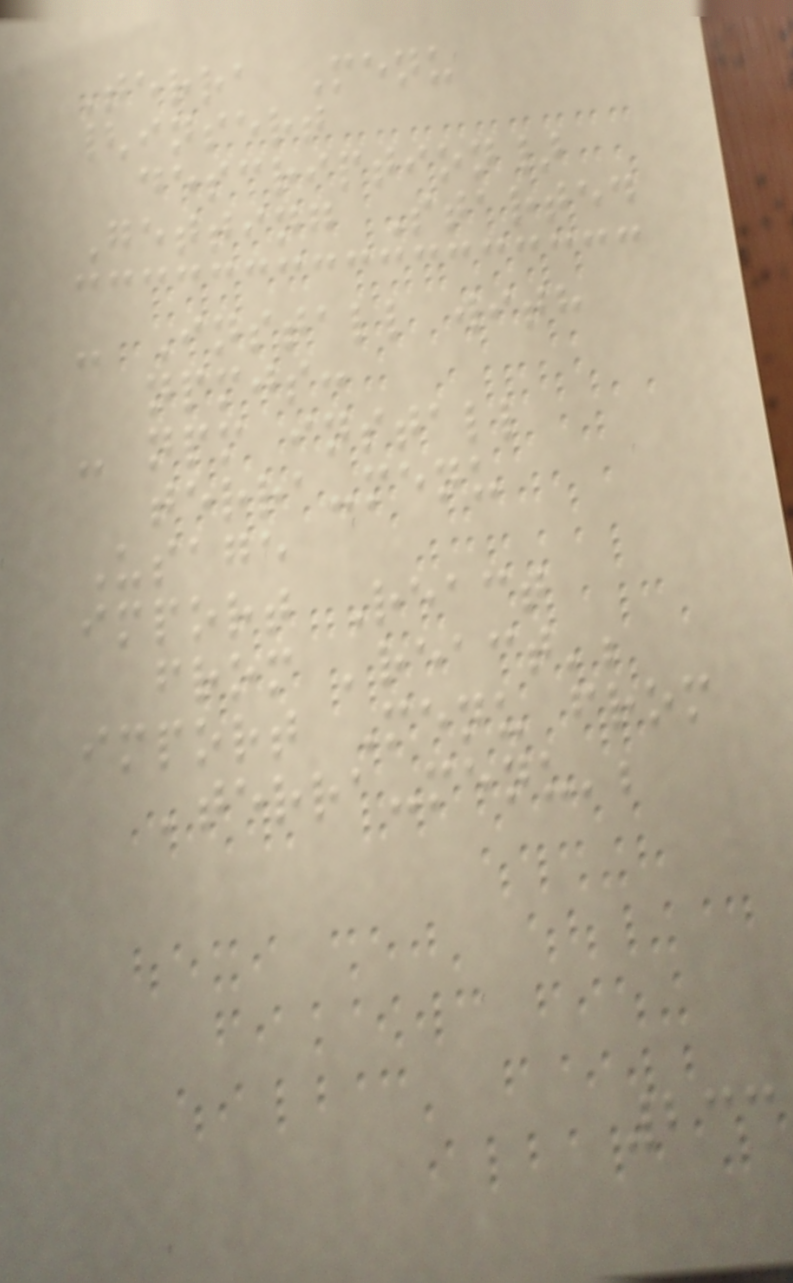Terra Menu
{insert
description}
Getting Started
- Install with
npmjs:
- npm install
terra-menu
Usage
import React
from 'react';
import Menu from
'terra-menu';
233
